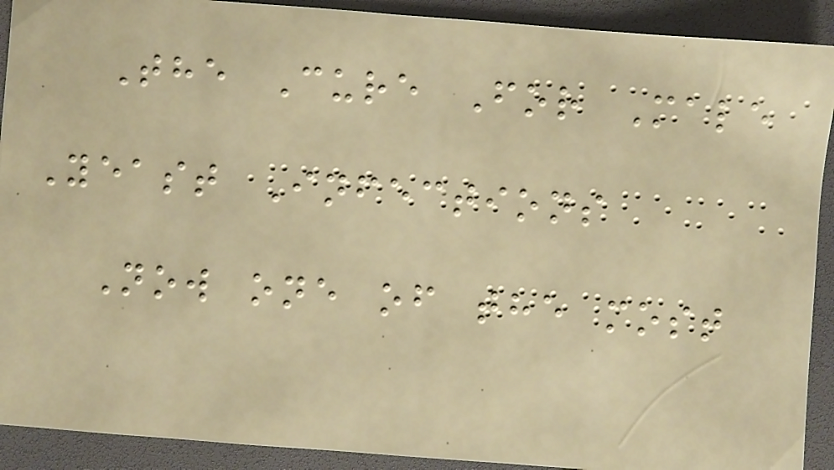The Cure For Male
Yeast Infections
Now one of the most
